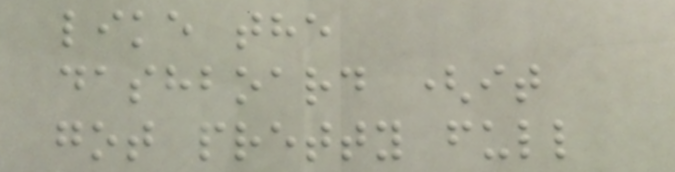like the
dashboard (it
got pretty full
